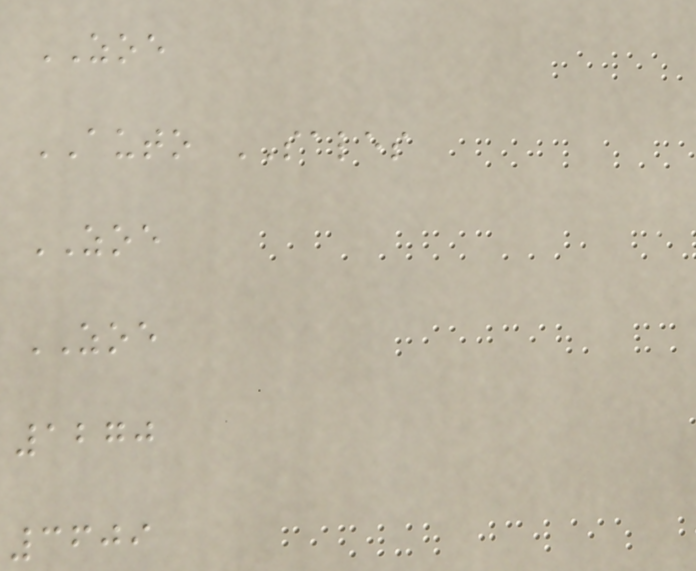ZOE
AUTO SALES
ZOE
ZOE
1270
3609
